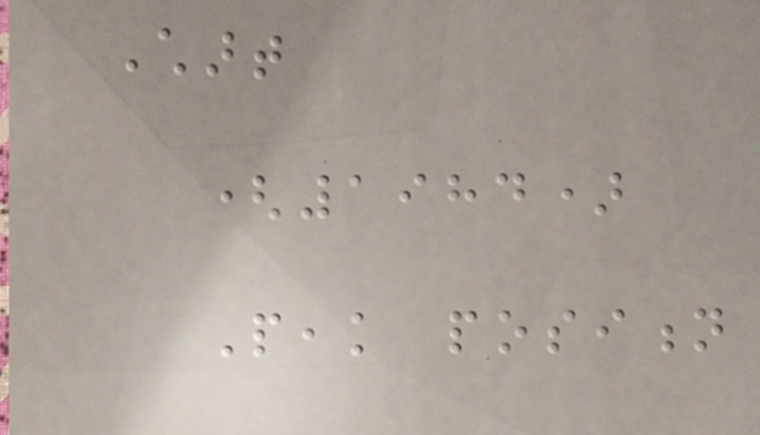Chart
(1984)
Peak position
